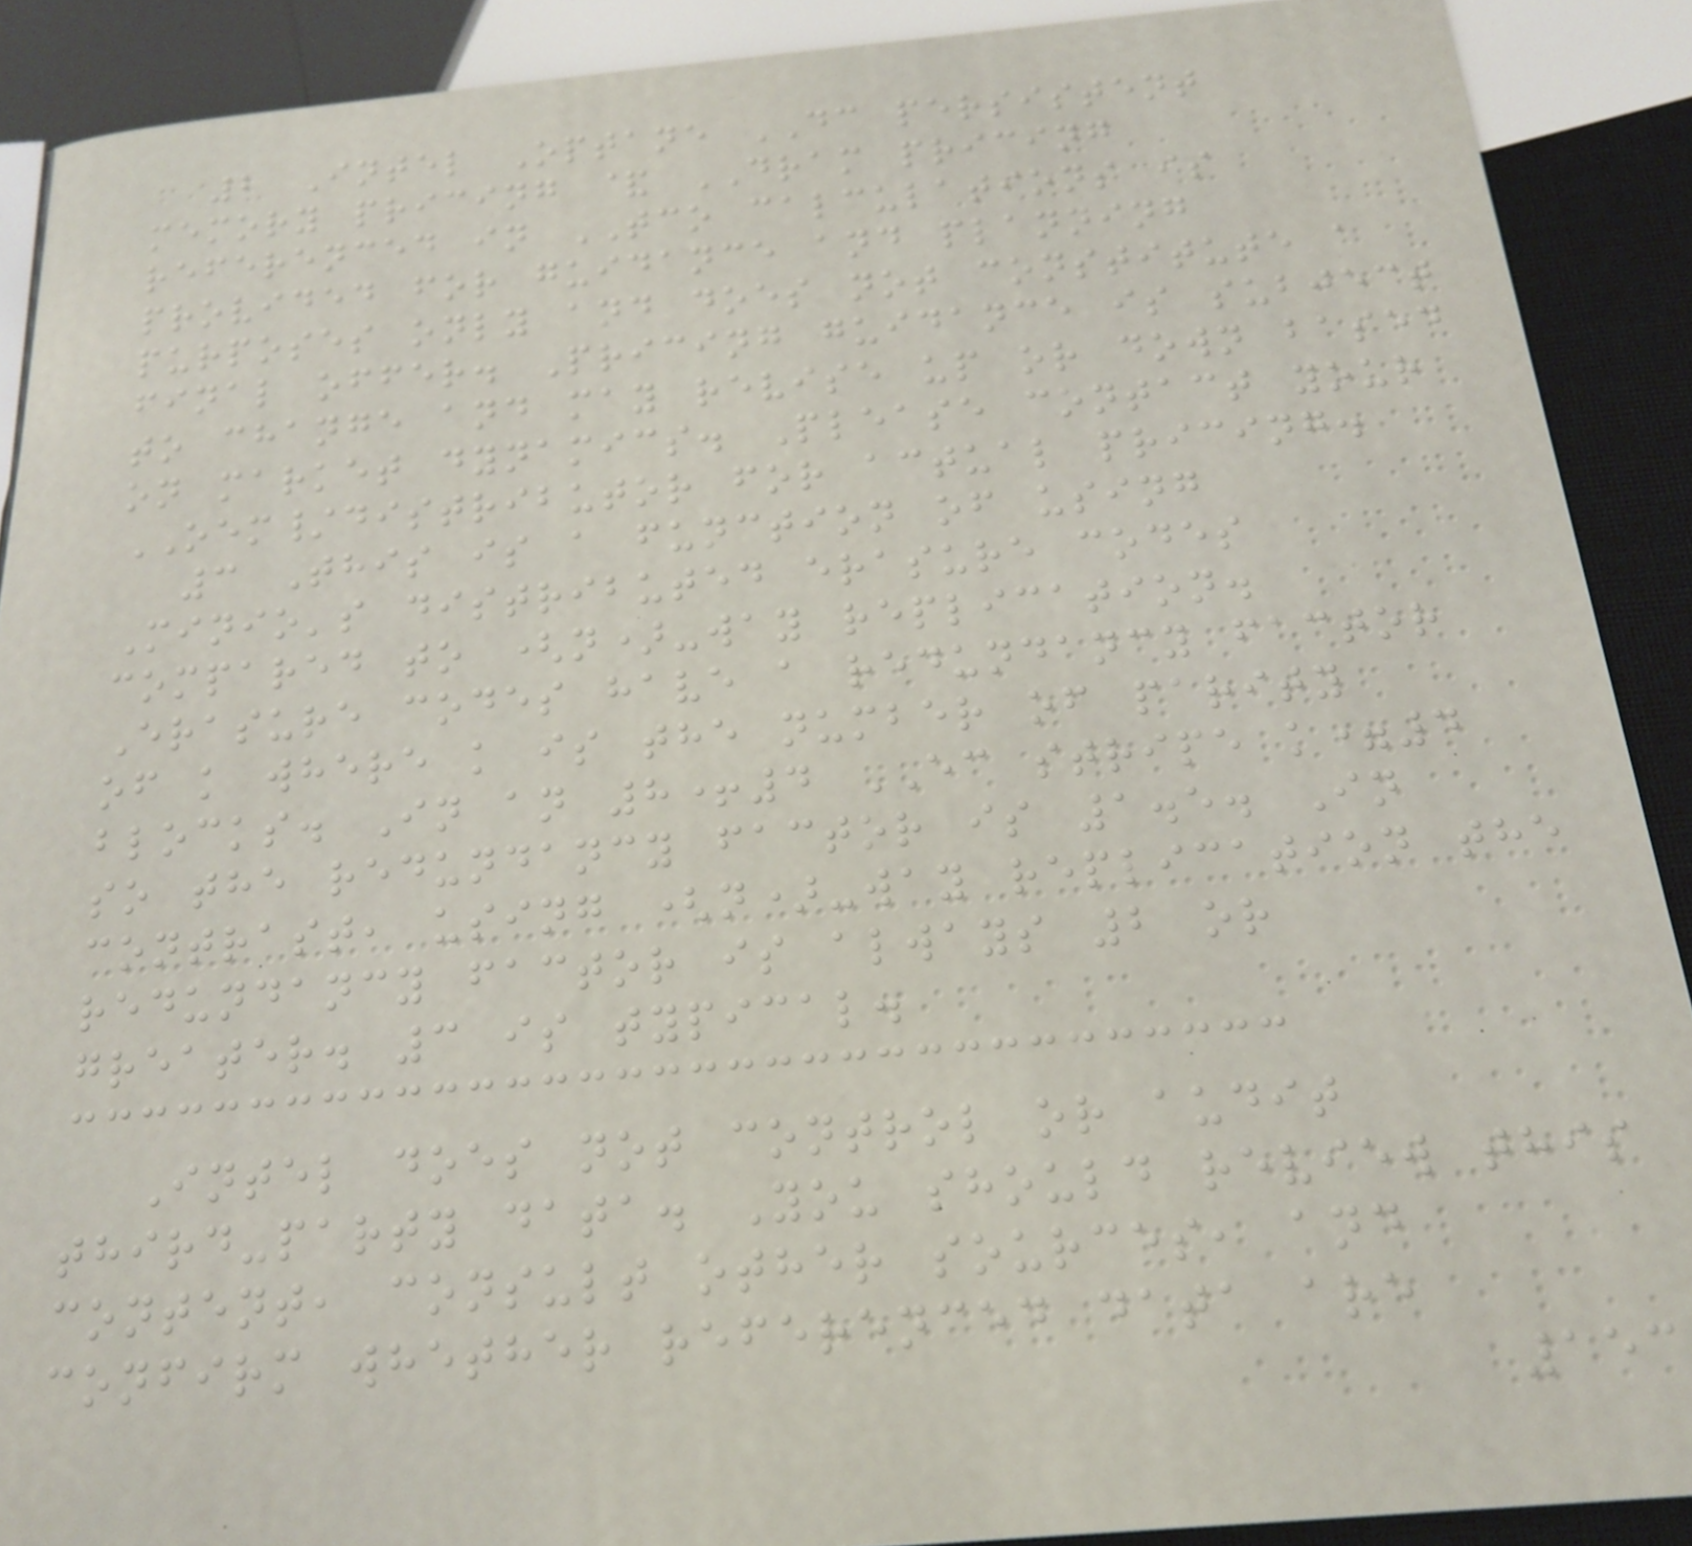2 Intel Optane DC persistent
memory pricing & DRAM pricing
referenced in TCO calculations is
provided for guidance and planning
purposes only and does not constitute a
final offer. Pricing guidance is subject
to change and may revise up or down based
on market dynamics. Please contact your
OEM/distributor for actual pricing.
3 This is a function of using
Minio's distributed erasure codes
compared to (n)-way replication.
Erasure codes have a redundancy factor
of k where k is the number of parity
blocks. In an 8+4 EC stripe k=4
so the redundancy factor is 1.5. In
contrast, using (n)-way replication the
redundancy factor is always 2 or
greater. 3 is typical.
Intel does not control or audit
third-party data. You should review this
content, consult other sources, and
confirm whether referenced data are
153
